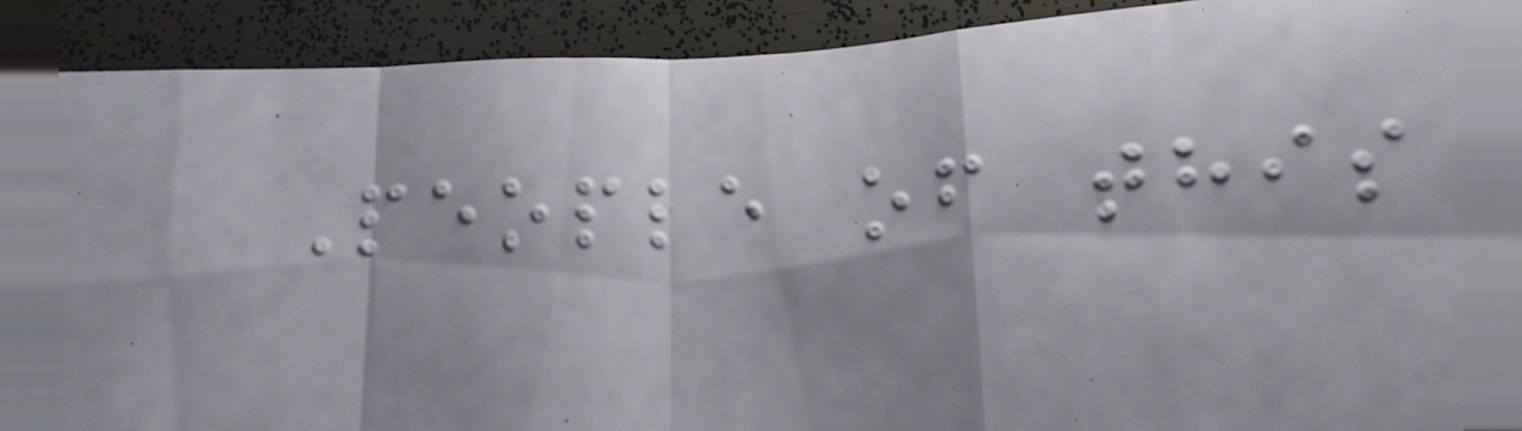People of this
